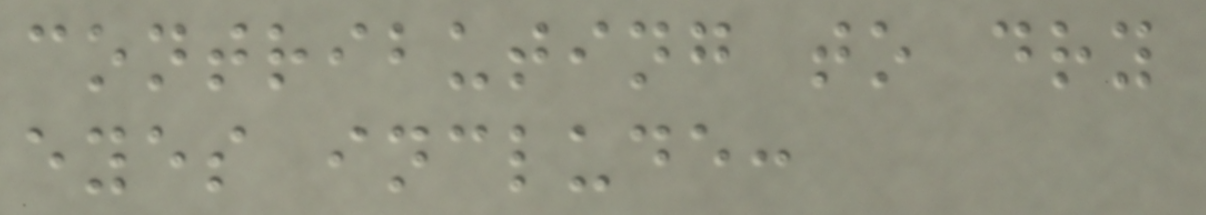contributing to dry
eyes include:
